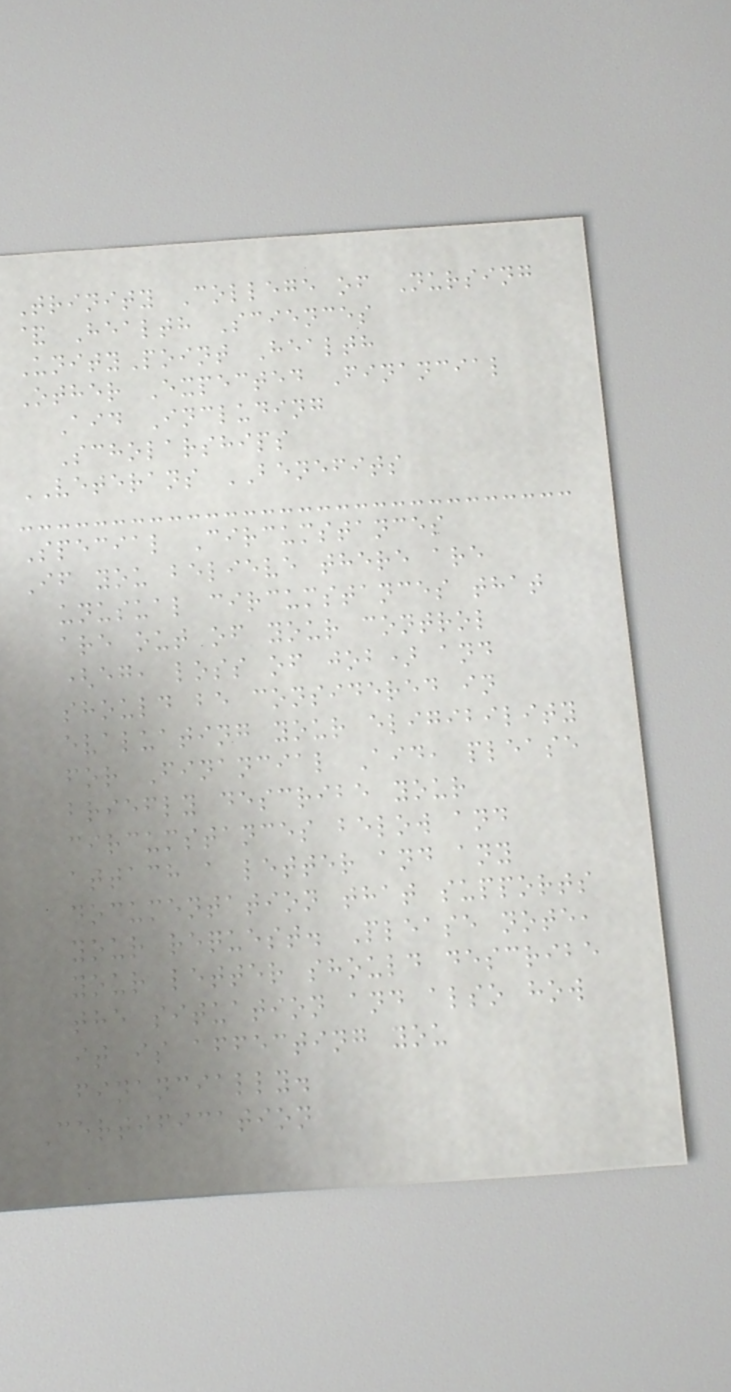Trinity College of Nursing
& Health Sciences
UnityPoint Health
Other Expected Financial
Aid Including
Scholarships
VETERANS BENEFITS
Special Circumstances
If you believe there are
unusual circumstances that
are out of your control
(eg, loss of job) and
should be considered in
evaluating your eligibility
for Financial Aid, please
briefly describe your
circumstances below and
attach a letter and any
documentation that supports
your request. Please note,
your letter should describe
the situation and also how
it is affecting you
financially.
Certification
